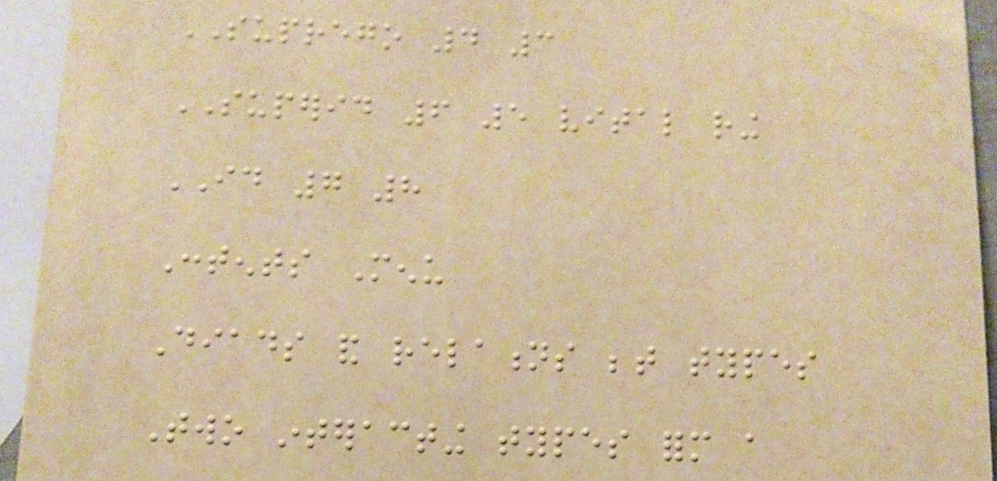SUPREGO 4 3
SUPERID 6 5 vital ring
ID 7 8
Contents Menu
Diads and relations between types
Two interacting types form a
